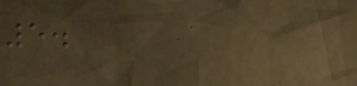5.
